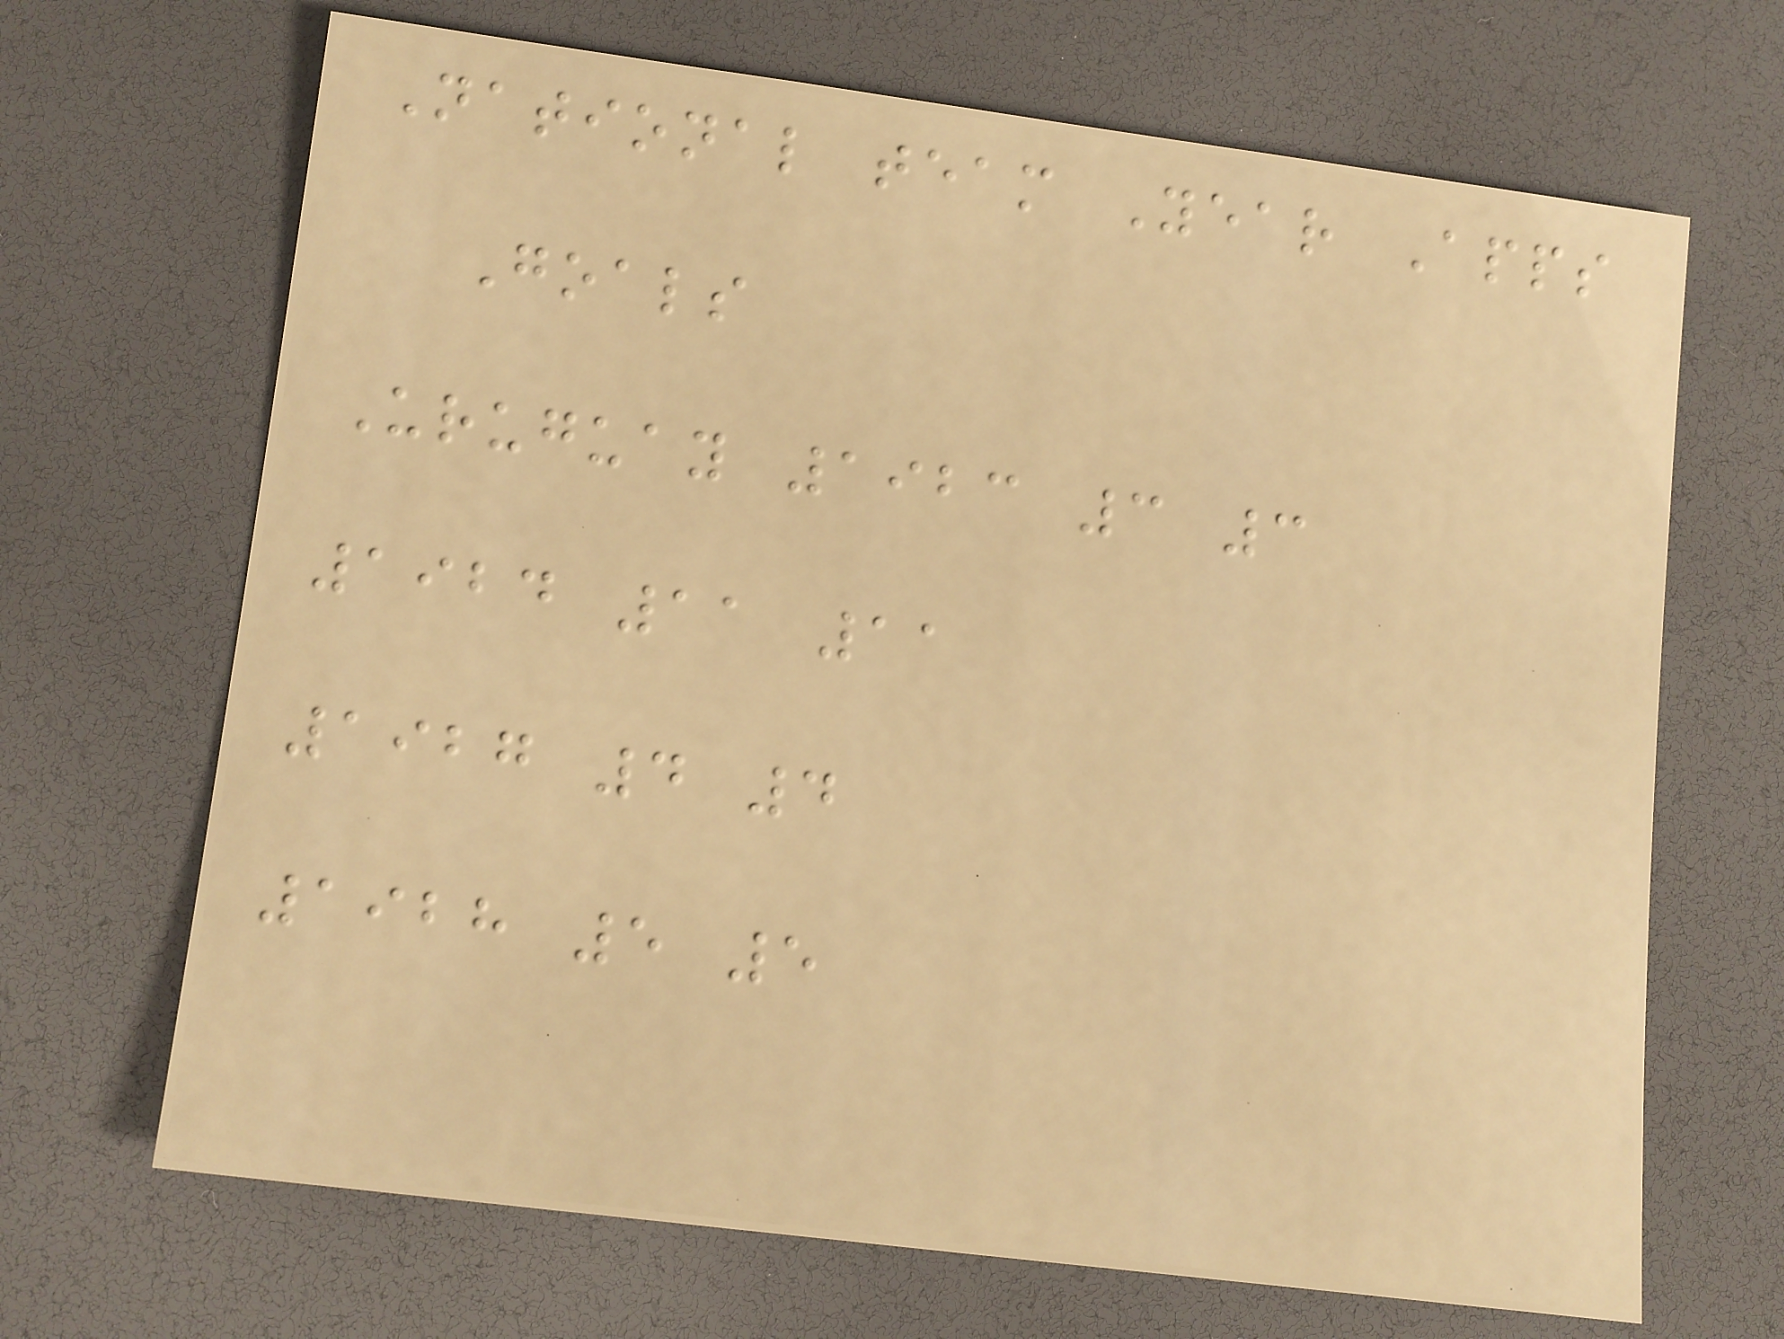National team Year Apps
Goals
Uruguay 1923 3 3
1924 11 11
1927 4 4
1928 5 5
